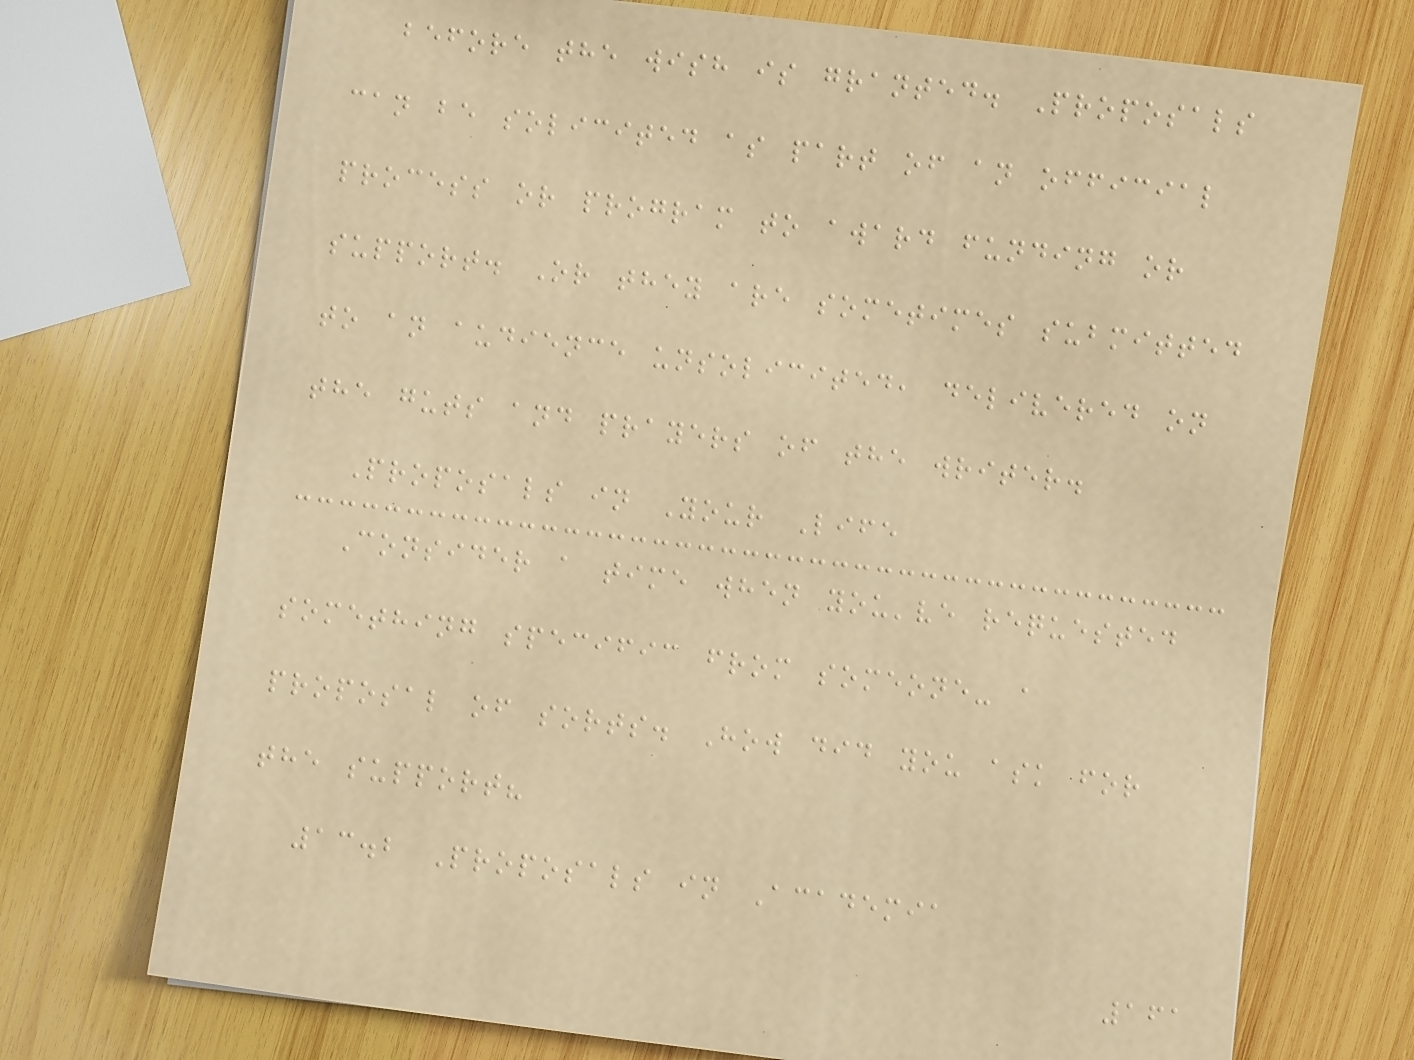before the wish is granted. Proposals
can be solicited as part of an official
process or program to award funding or
support. Or they are sometimes submitted
to an audience unsolicited, delivered on
the guts and prayers of the writer.
Proposals in Your Life
Consider a time when you've requested
something specific from someone- a
proposal of sorts. How did you ask for
the support?
13.2 Proposals in Academia
161
